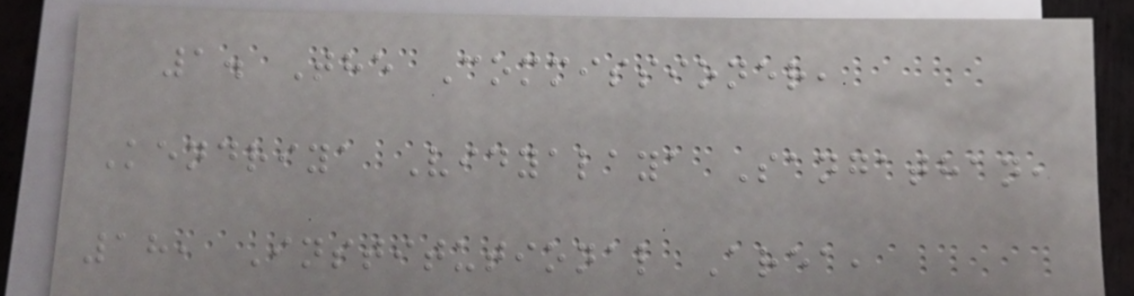1. The Commissioner,
Kendriya Vidyalaya Sangathan,
18, Institutional Area,
